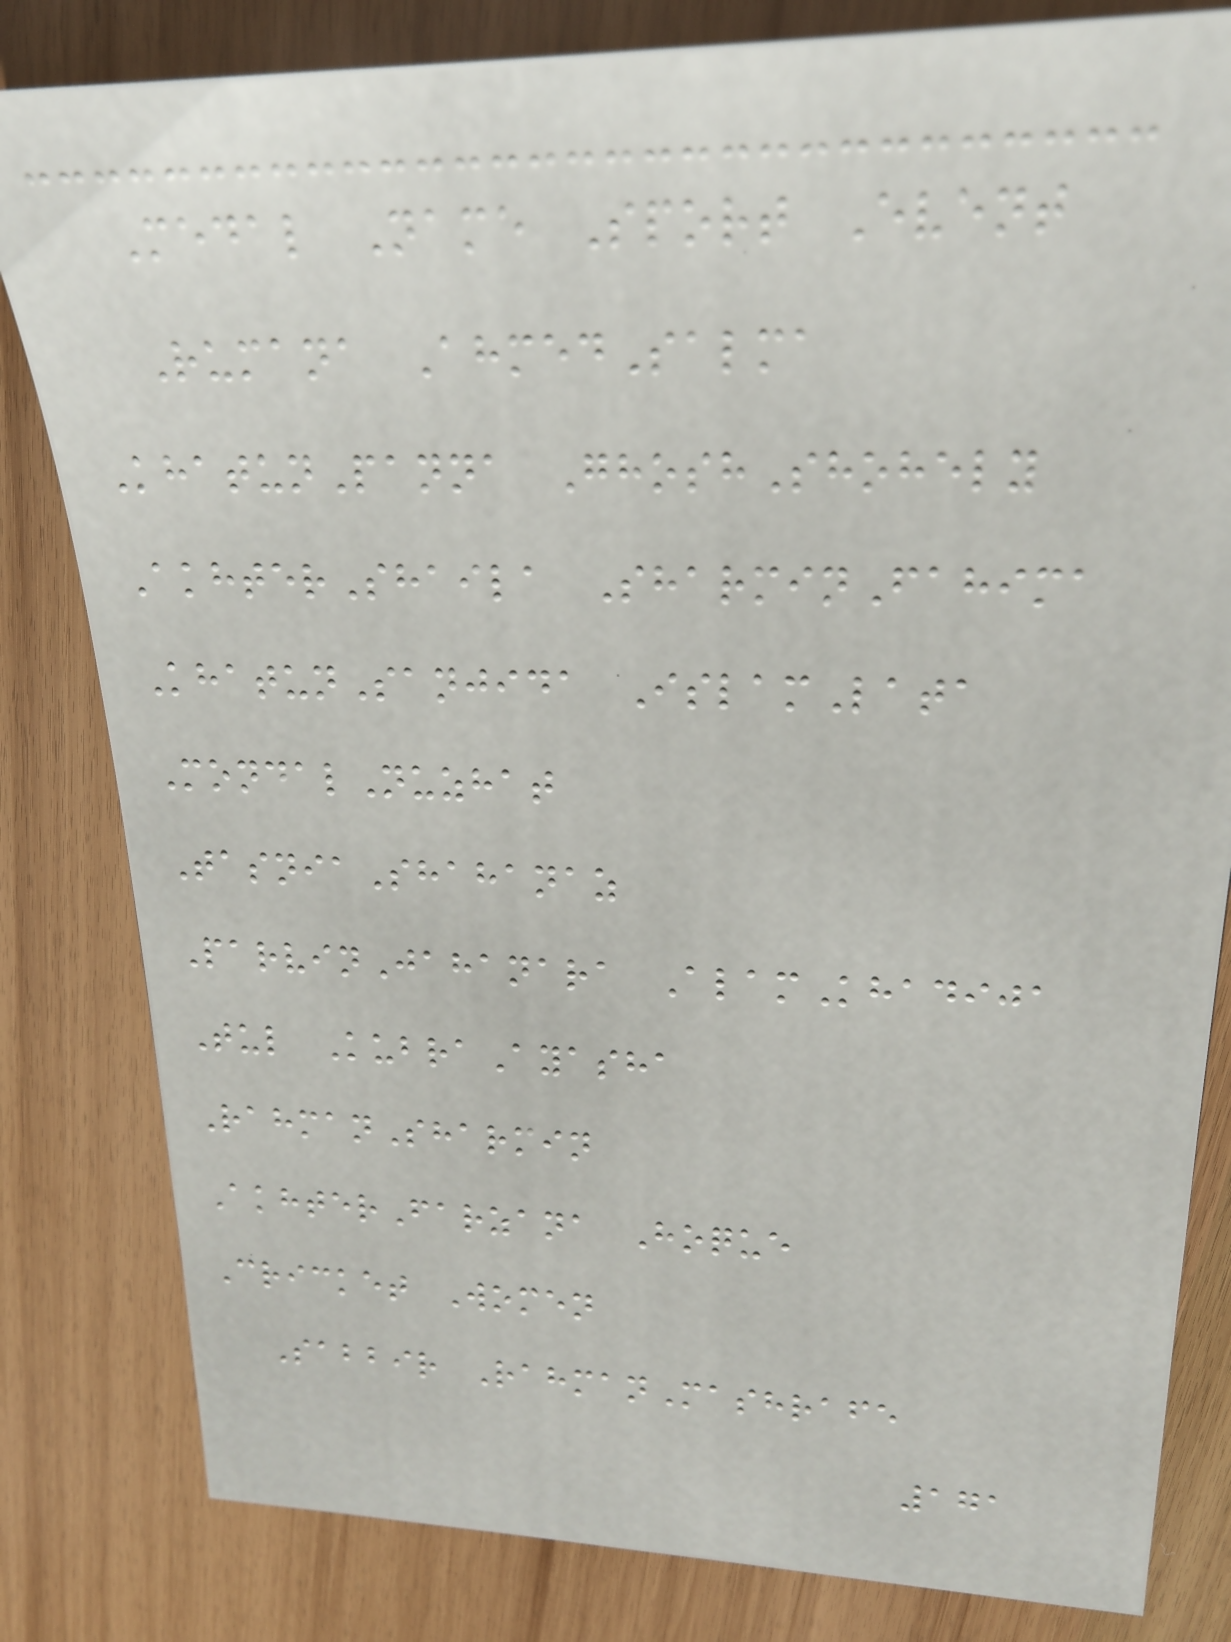Medal Name Sport Event
Rumana AhmedSalma
KhatunPanna GhoshShohely
AkhterShaila SharminFahima
KhatunSanjida IslamLata
MondalNuzhat
TasniaShahanaz
ParvinJahanara AlamKhadija
Tul KubraAyasha
RahmanSharmin
AkhterFarzana Hoque
Cricket Women
Sabbir RahmanMashrafe
171
